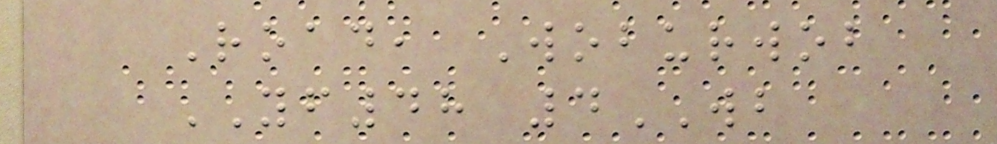Road, Woburwob
YF48 4WB
